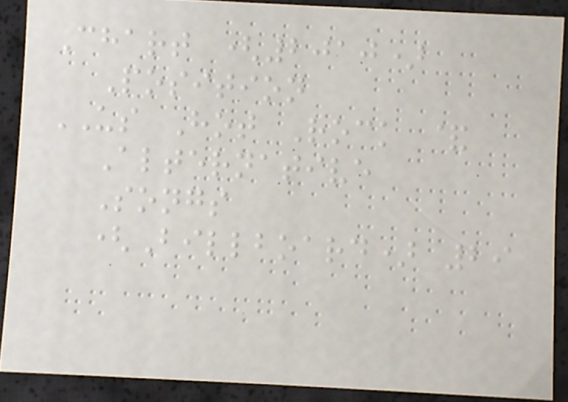Chart (2010)
Position
US Hot Rock &
Alternative
Songs
(Billboard) 29
